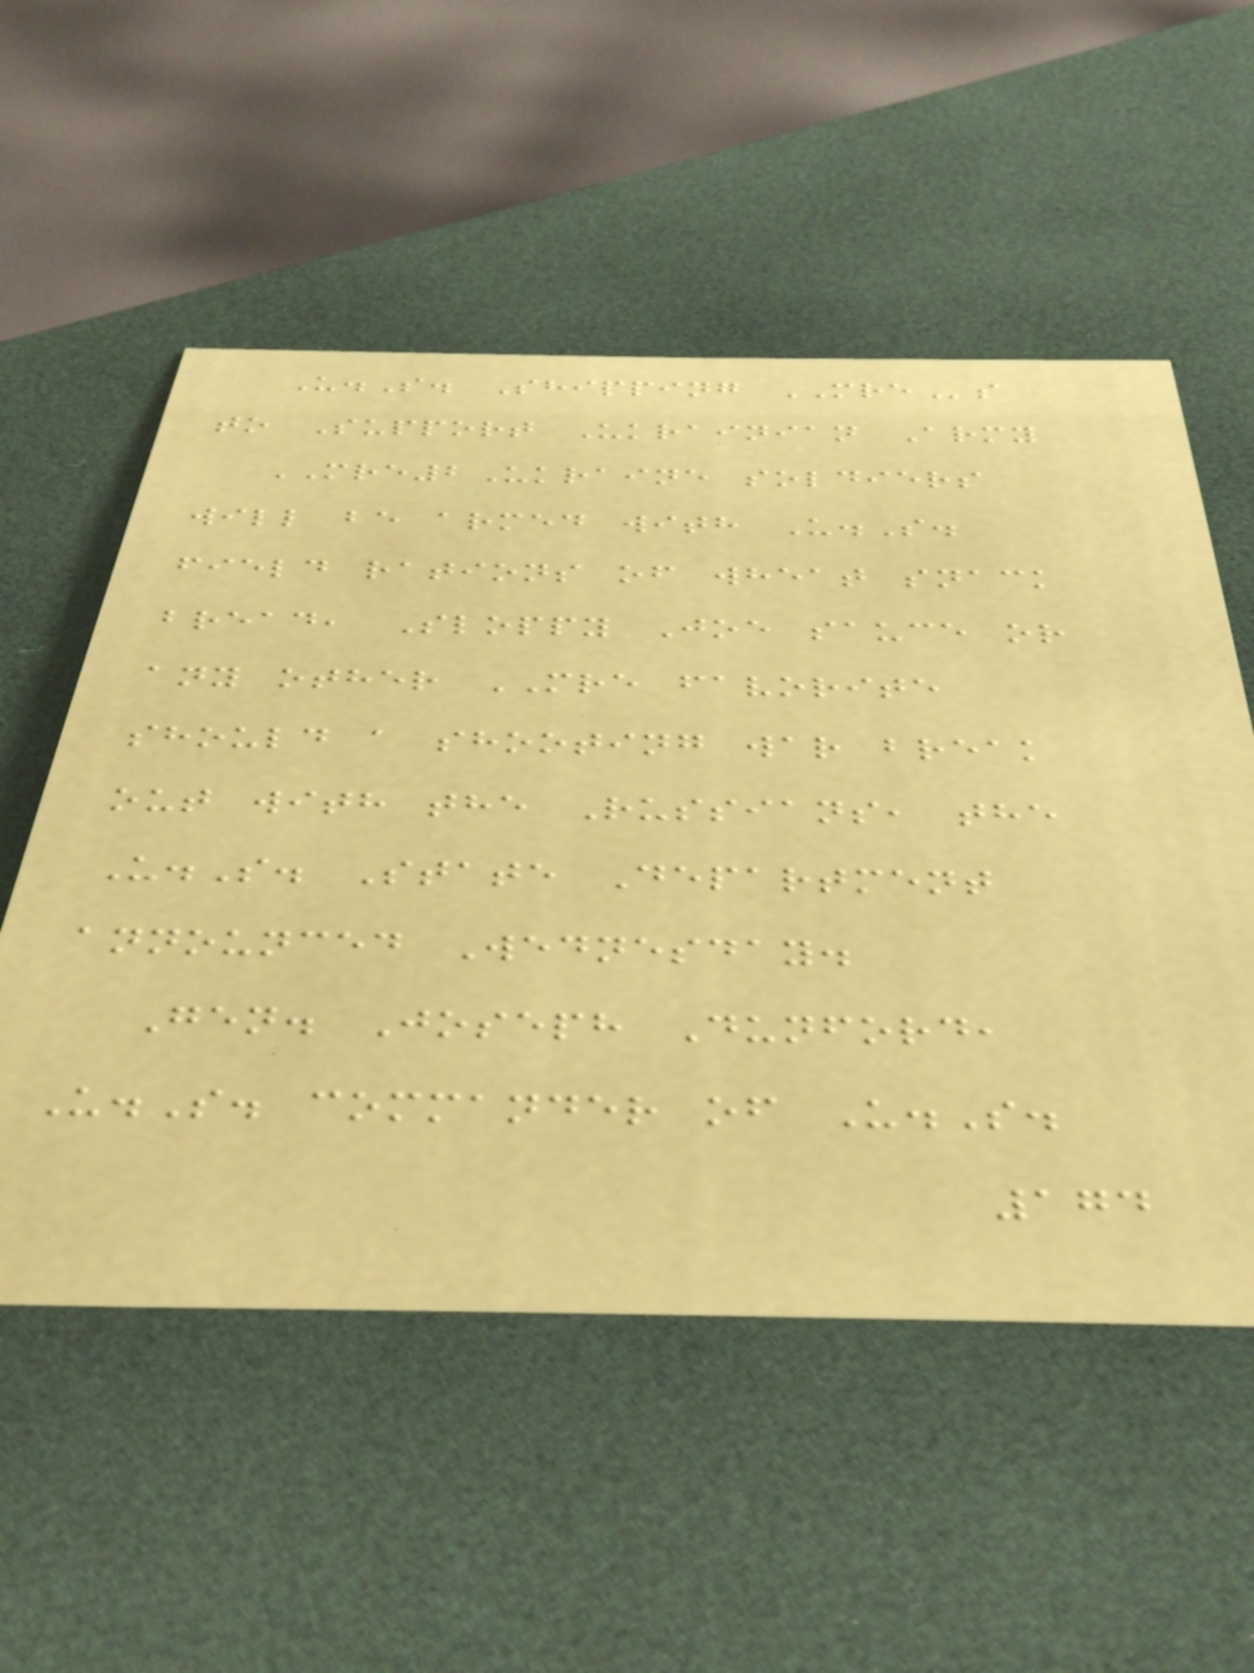U.S. Shipping MREs
to Support Ukrainian Army
MRE2Ukraine soldiers
will be armed with U.S.
field rations of wheat snack
bread, Sloppy Joe sauce or
any other MRE favorite
should a shooting war break
out with the Russians, the
U.S. State Department
announced Wednesday.
Gen. Joseph Dunford,
U.S. commander of U.S.
174
